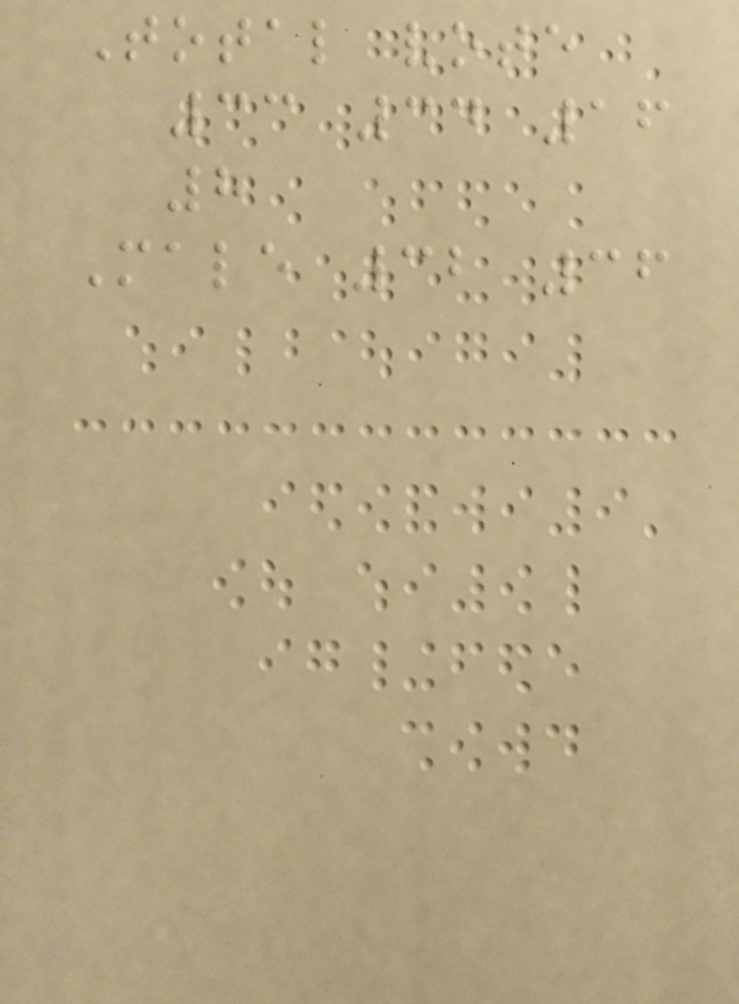Total vote
33 34 16
8
Male 32 36
